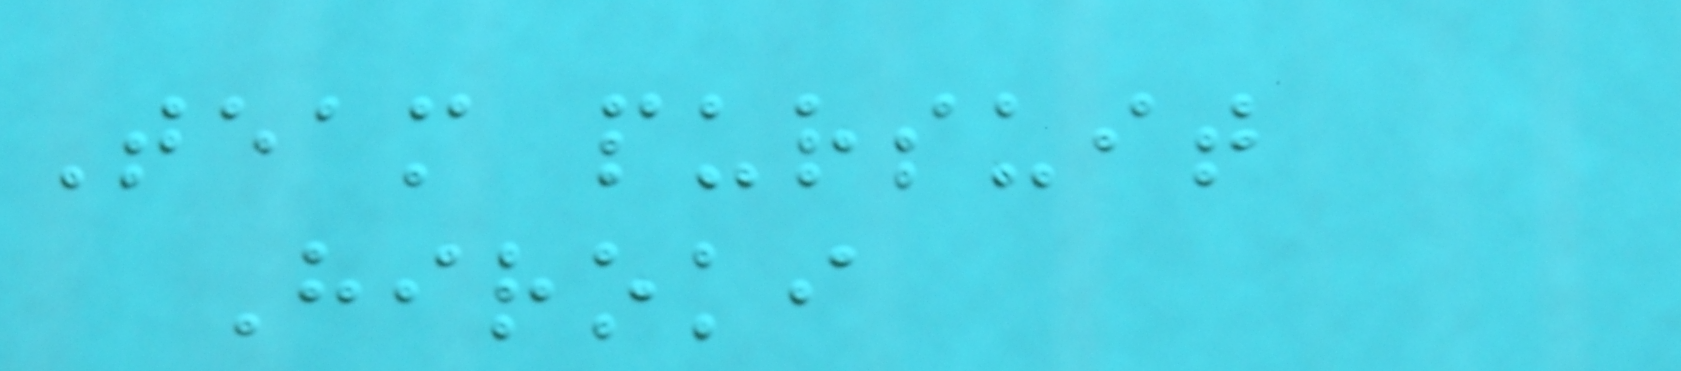Team pursuit
Hiroki
